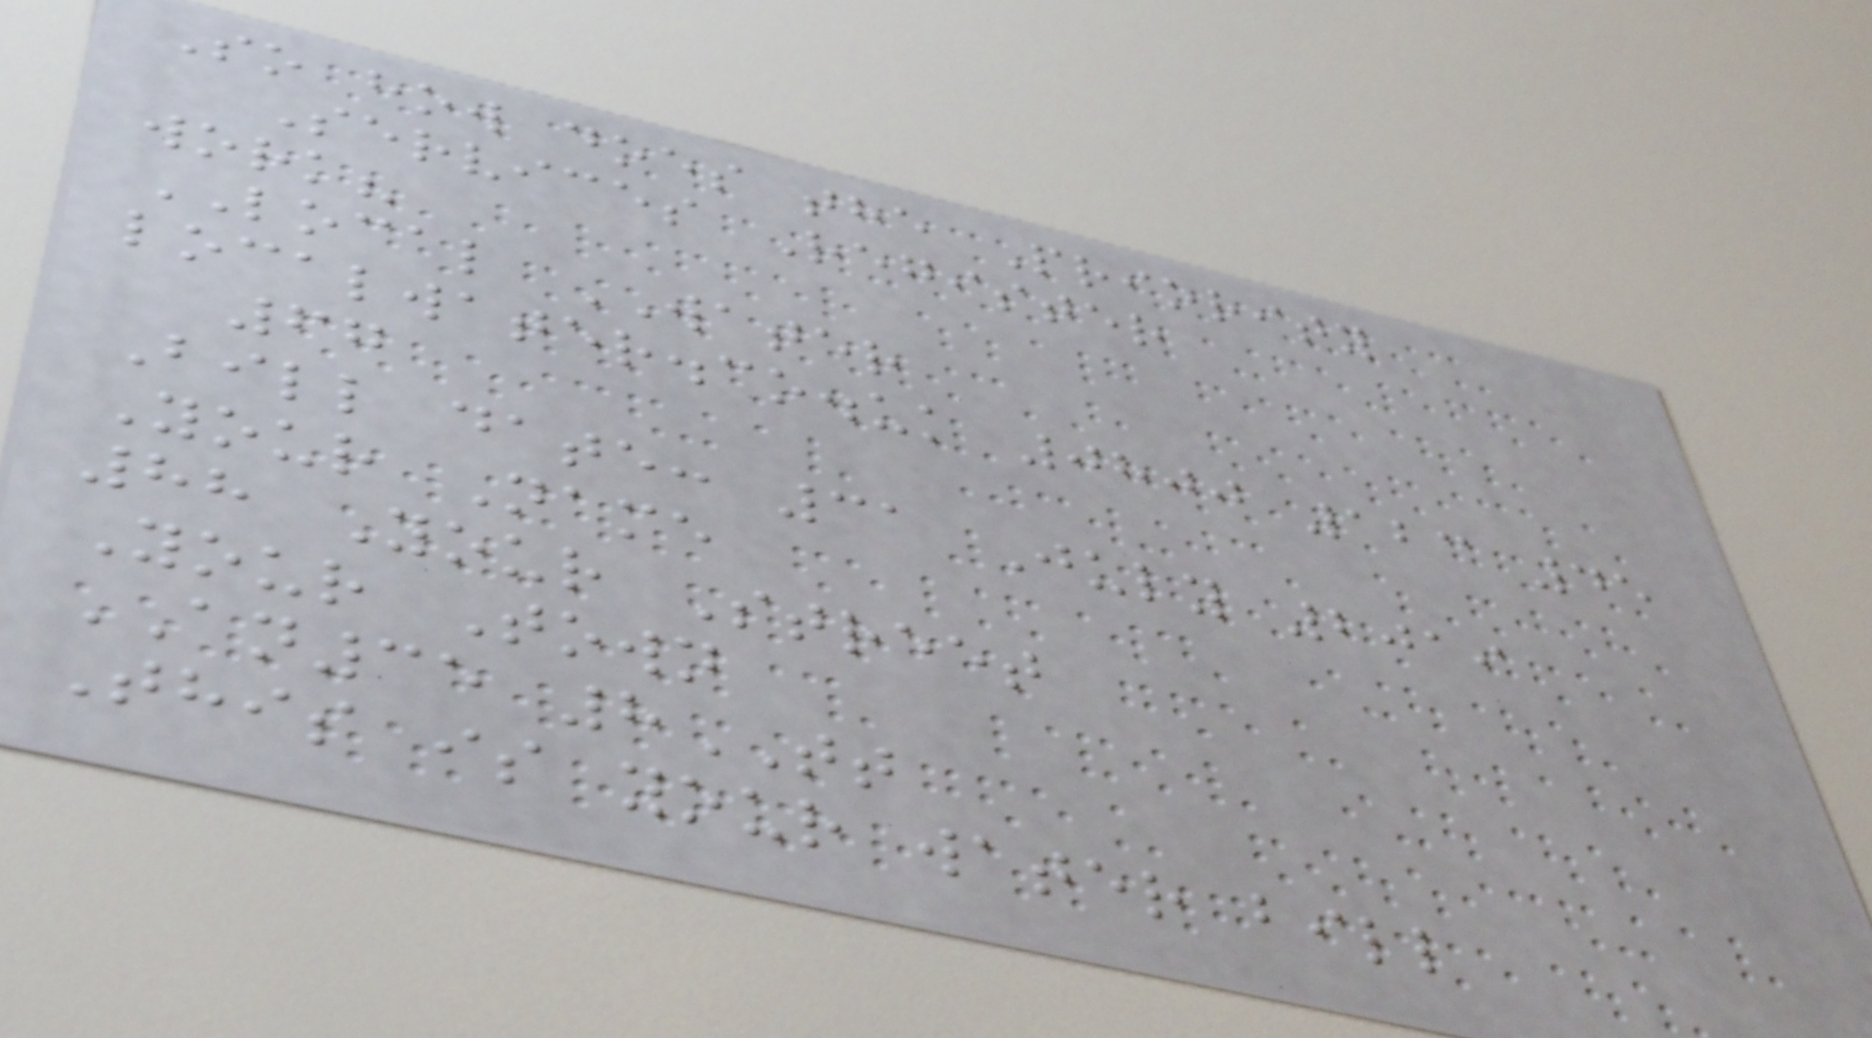So how does the Priority
Services Register
work?
LOCAL WATER
localwater.co.uk 0800 123 45
67
Bill date: 31 July 2019
Your Name
88 Your Street
Your Town
AN35 8TT
This is your water bill
